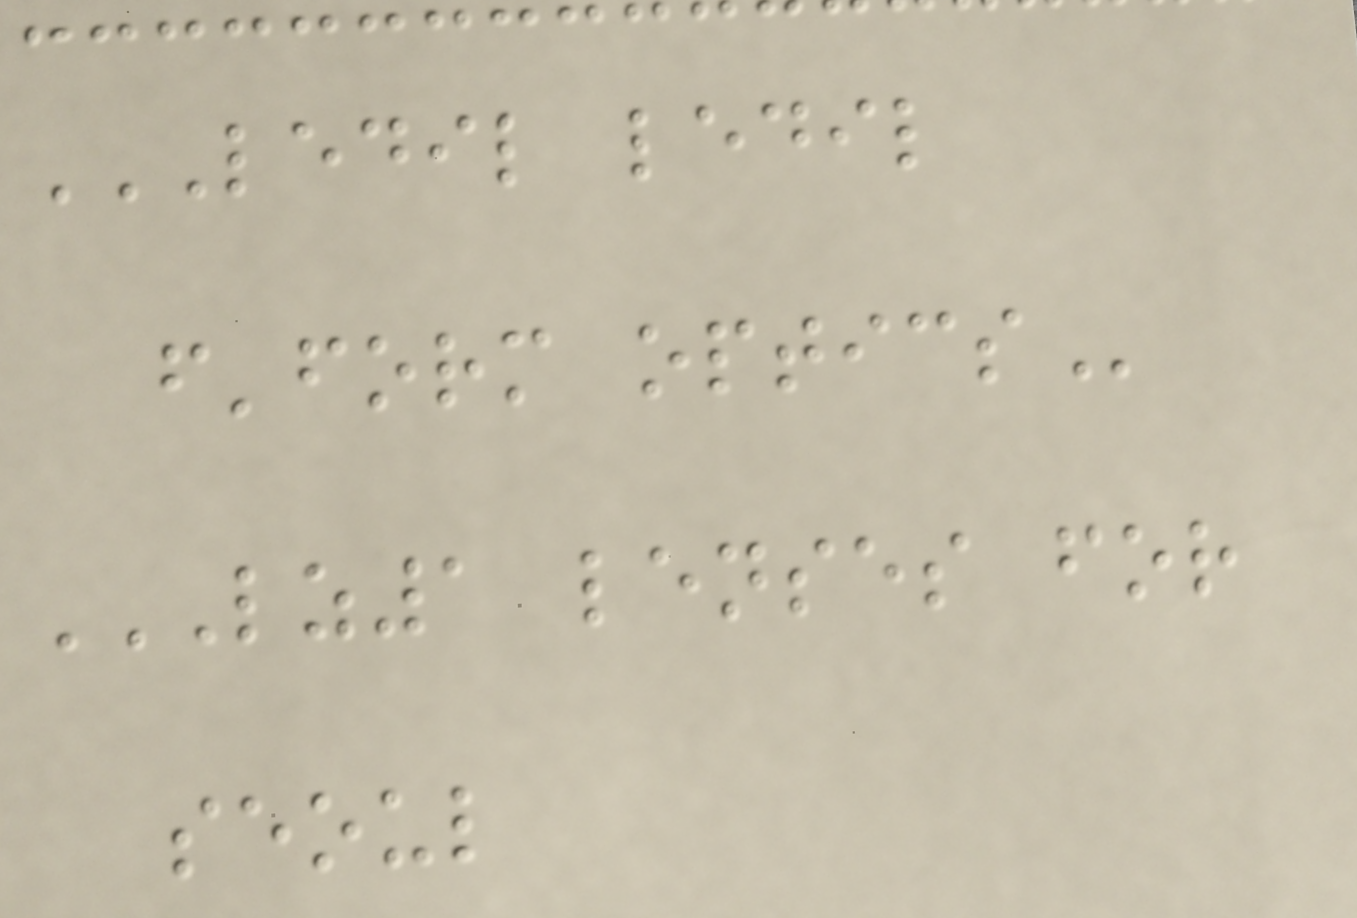LEDIL LEDIL
F'FORM OPTICS
LZ1 LENSES FOR
SEOUL
